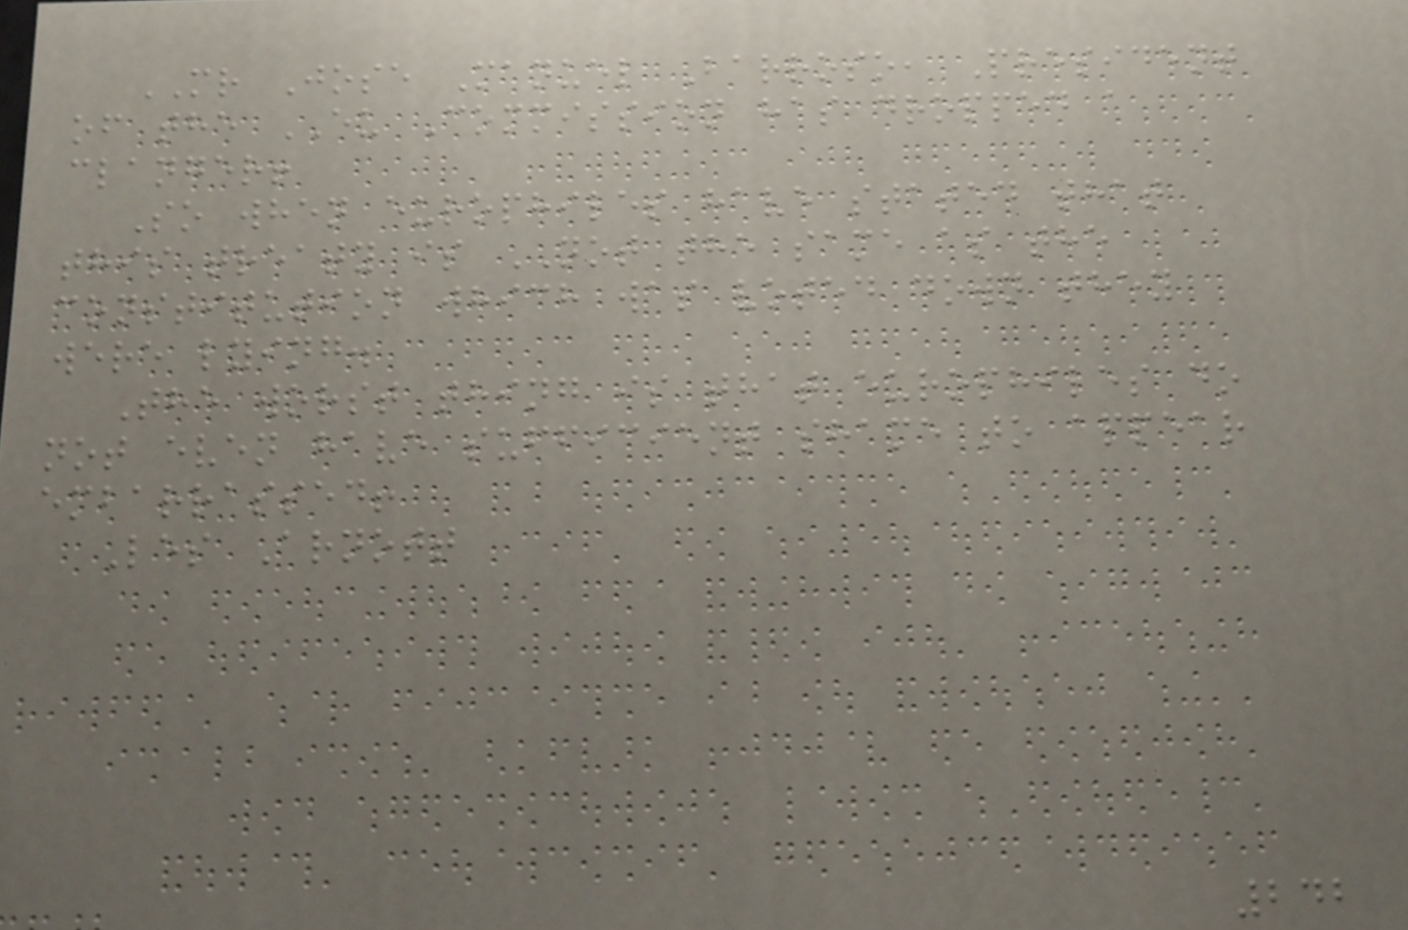MR Jose Manuel Barroso, President
of the EU Commission has dropped a
clanger!
So when europhiles have stated that
this treaty is NOT the same as the
constitution which was voted down they
were lying.
The worst thing is that europhiles do
not even have sufficient shame to appear
embarrassed!
Les Arnott
242
